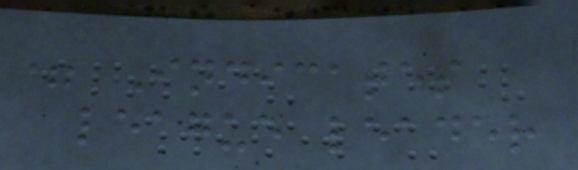= Indicates
league leader
